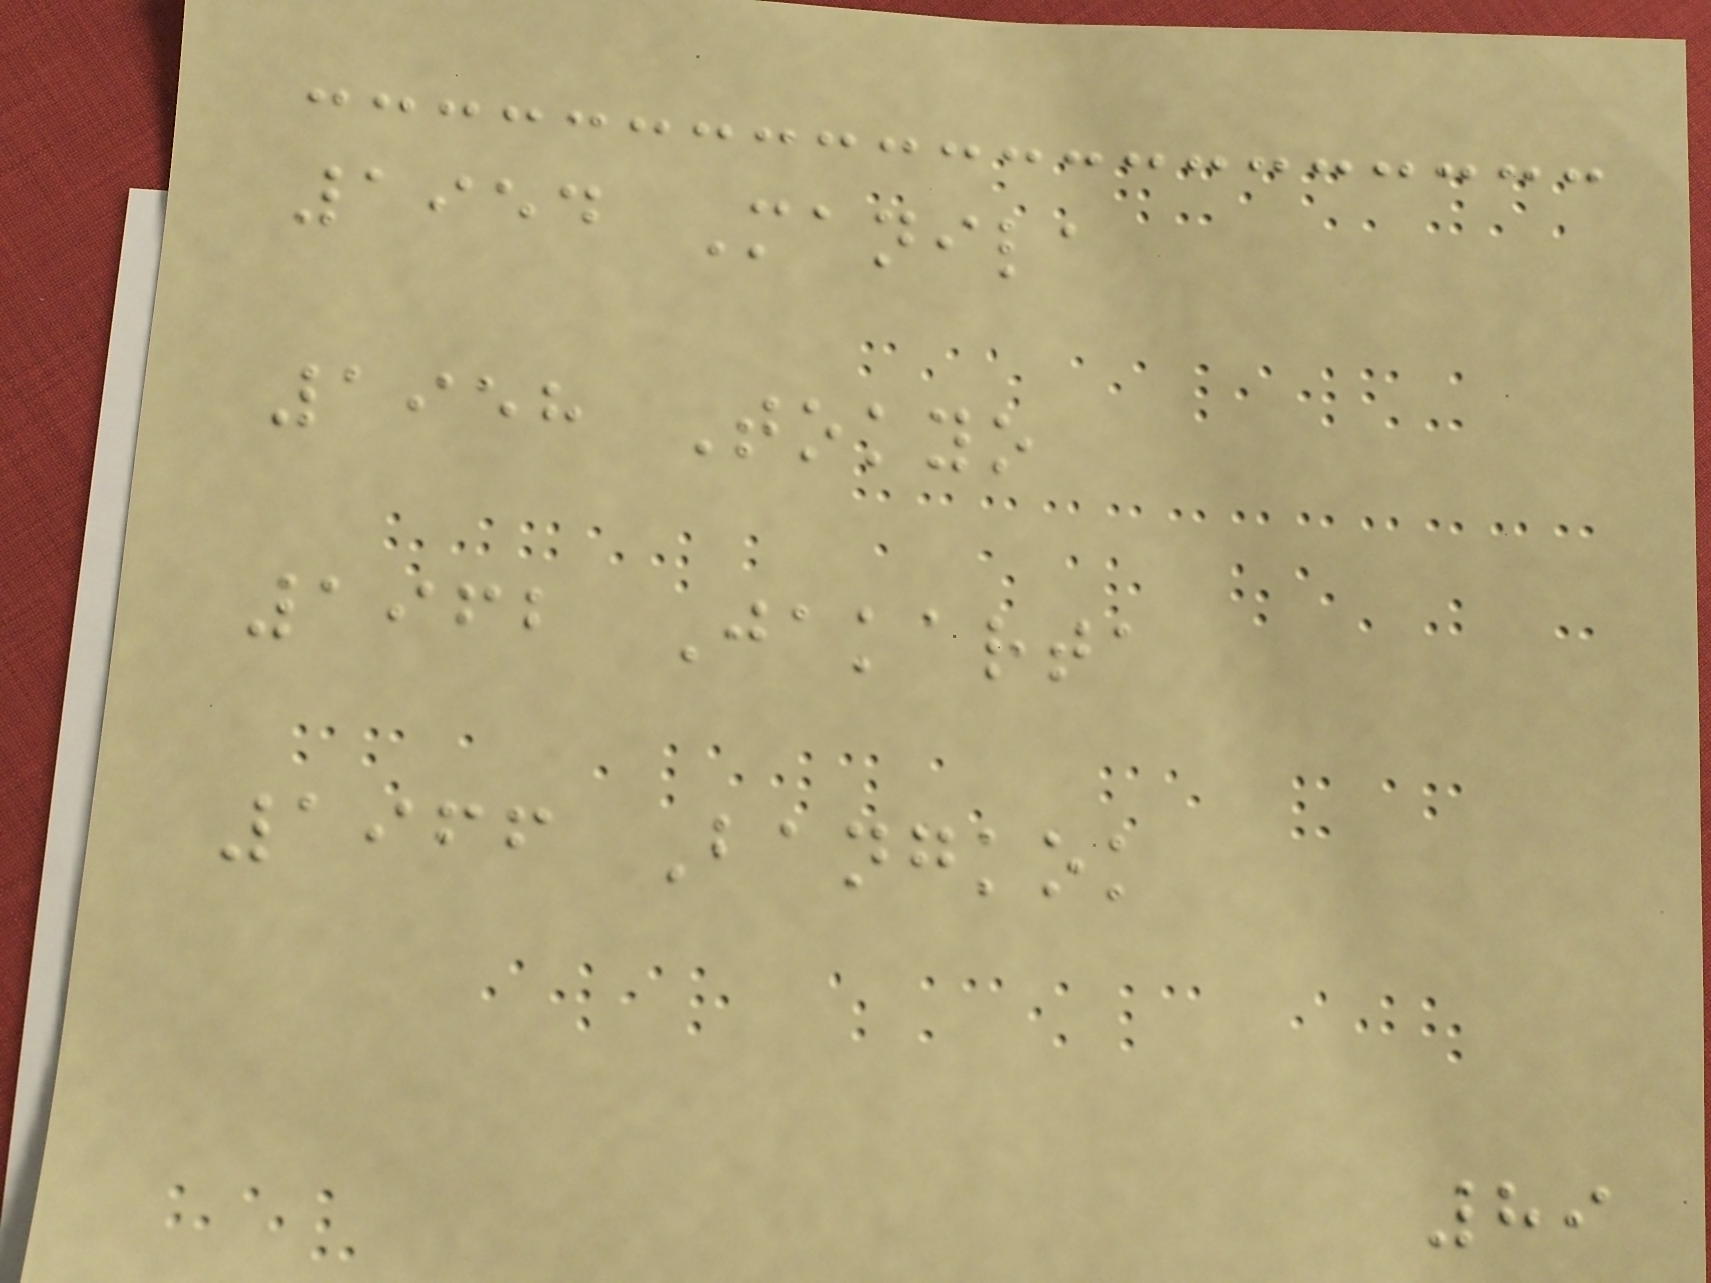1954 Manila
1958 Tokyo
1962 Jakarta
1966 Bangkok
89
